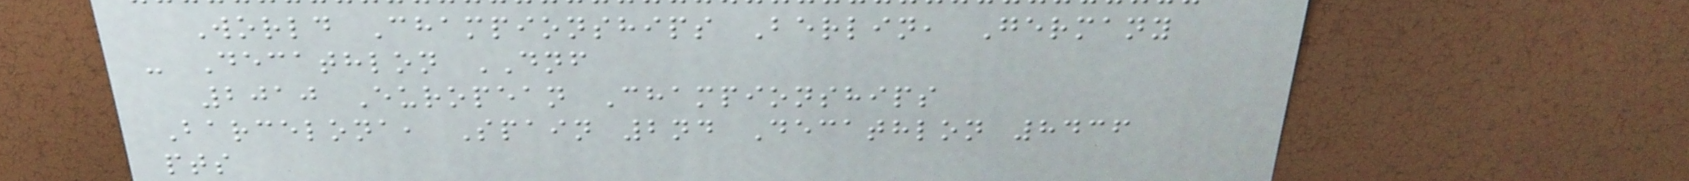World Championships Berlin, Germany
- Decathlon DNF
2010 European Championships
Barcelona, Spain 2nd Decathlon 8436
pts
